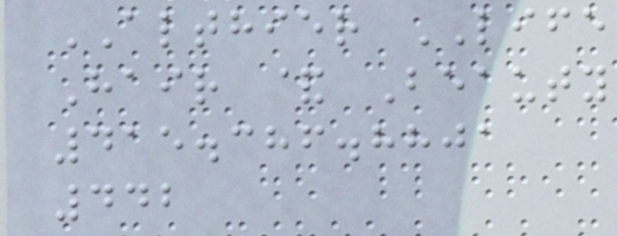ALTHIER LIFE
Hair & Beauty
415.386.8801
442
